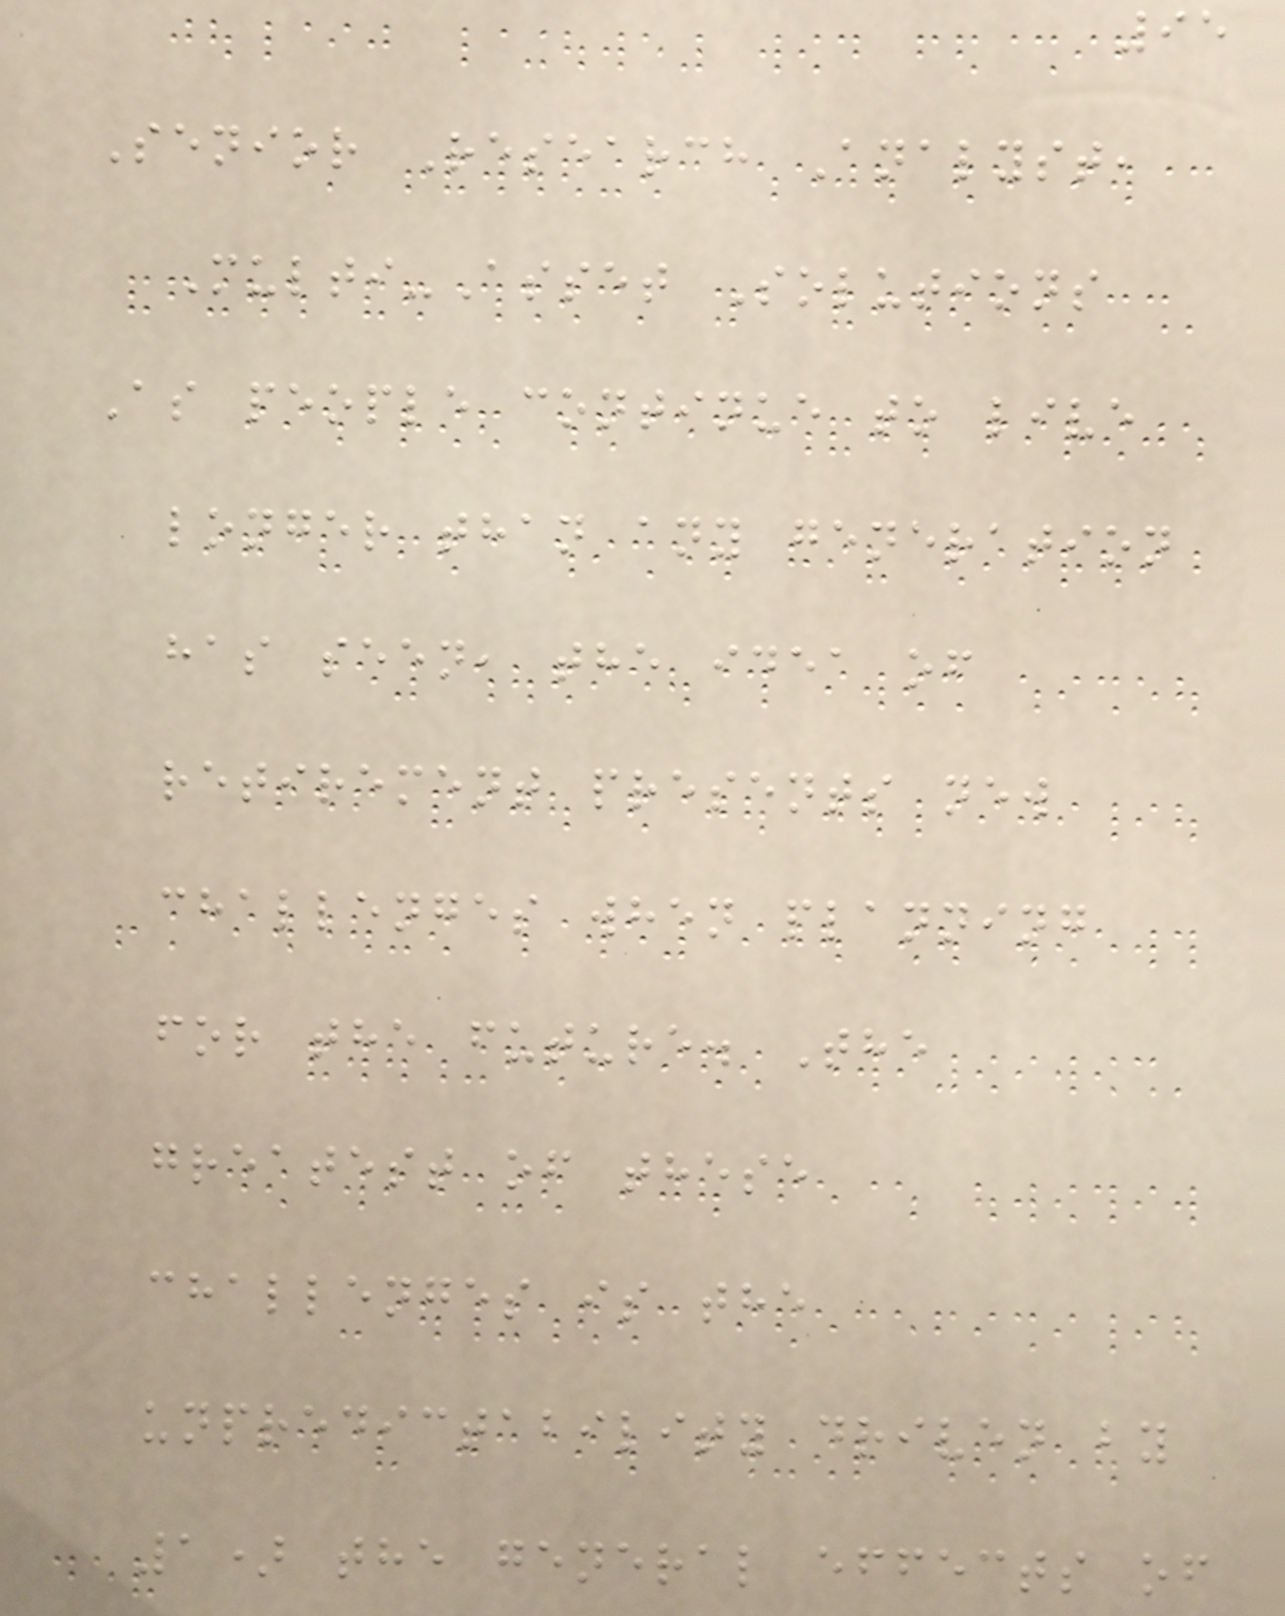95
Senior Research Analyst,
Multi-Asset Solutions
As people continue to live
longer than any generation
has seen, the idea of
retirement presents new
challenges when planning
for the future. The
greatest of these
challenges is the
unpredictability driven by
1) the general effects of
